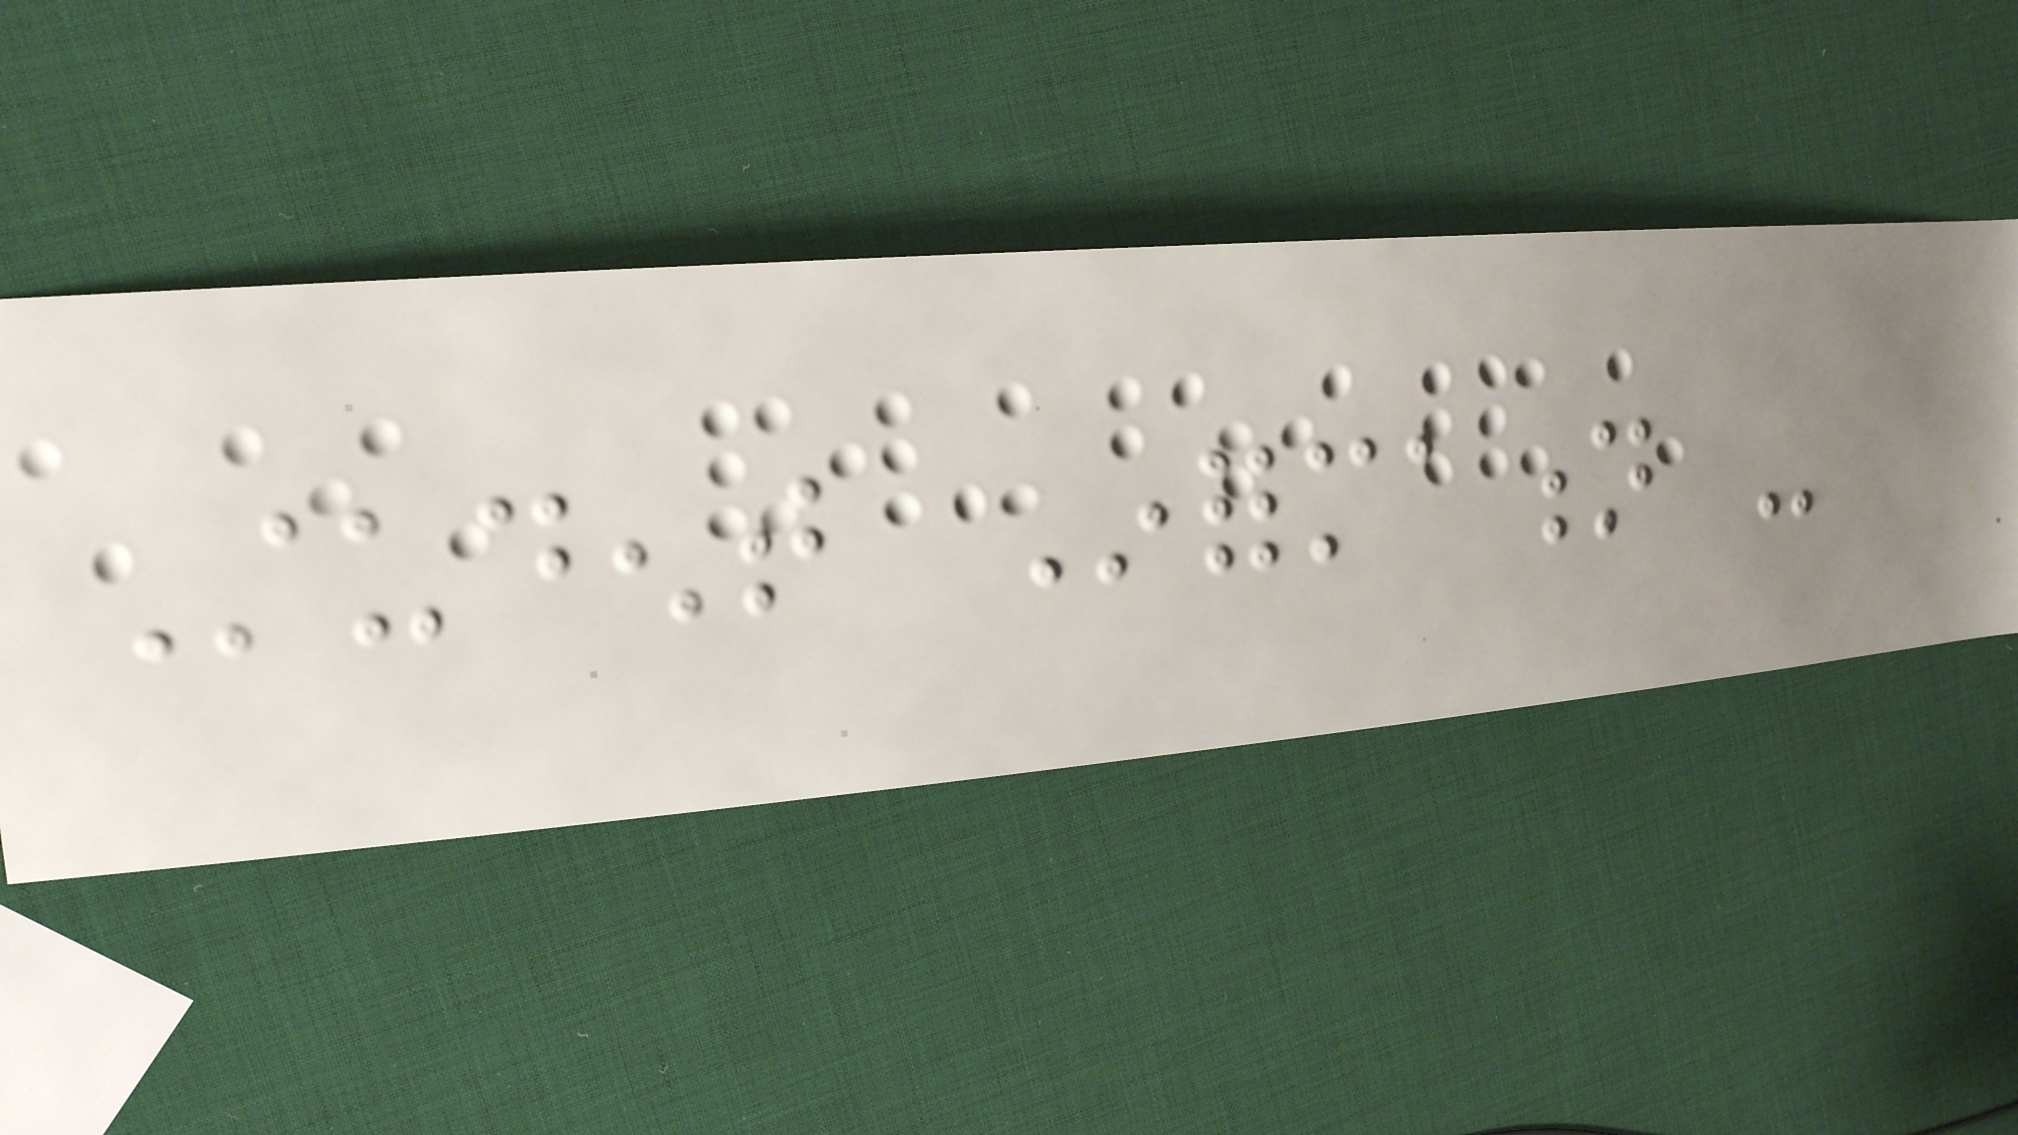Student Information -
